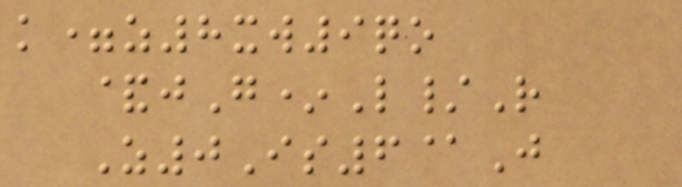k=z8xw9qo
&jG*L/R
Z0Is6@J
